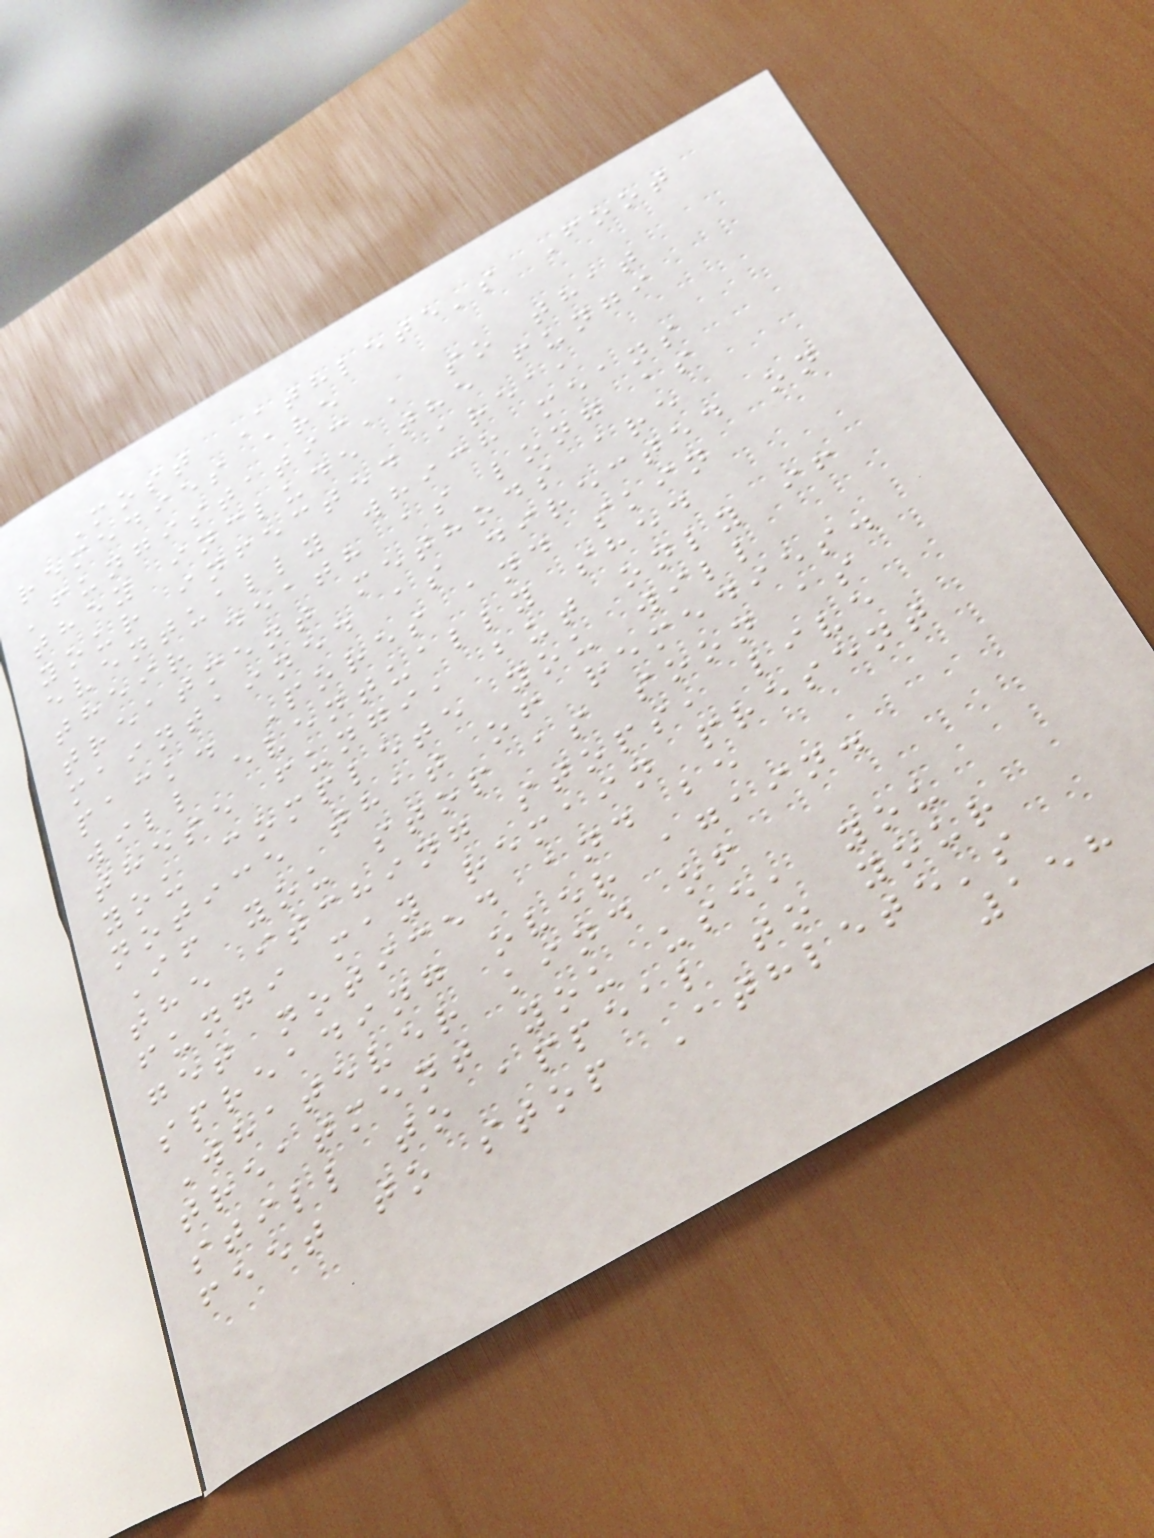Most Athlete's Foot
remedies are
'fungistatic', so that
they include the fungi
your infected area,
eventually which means
their death as long as
treatment methods are
maintained as directed on
pack. Pores and skin
will eventually shed
these fungi, but only if
you complete you will
notice that of remedies.
If you stop as soon as
the itching stops, live
fungi may remain present
get noticed and be
spreading over again.
Whatever kind of
treatment you use, you
still to appeal to your
feet to stop Athlete's
158
